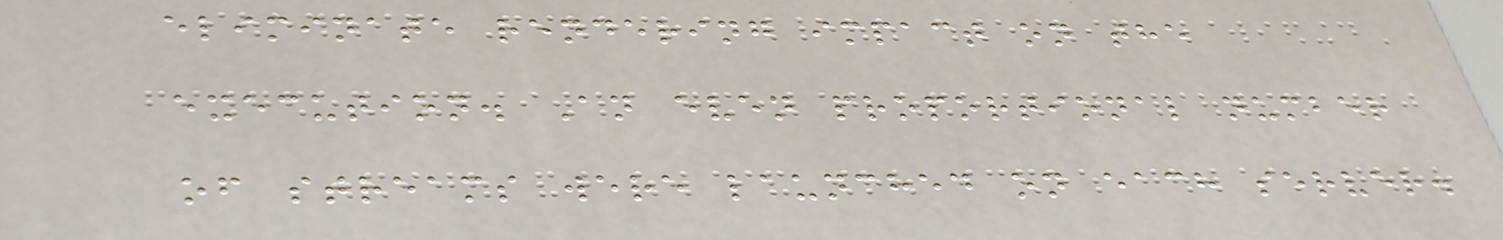eliminate rendering impact on the
execution. An even proportional number
of streams were launched on each server.
